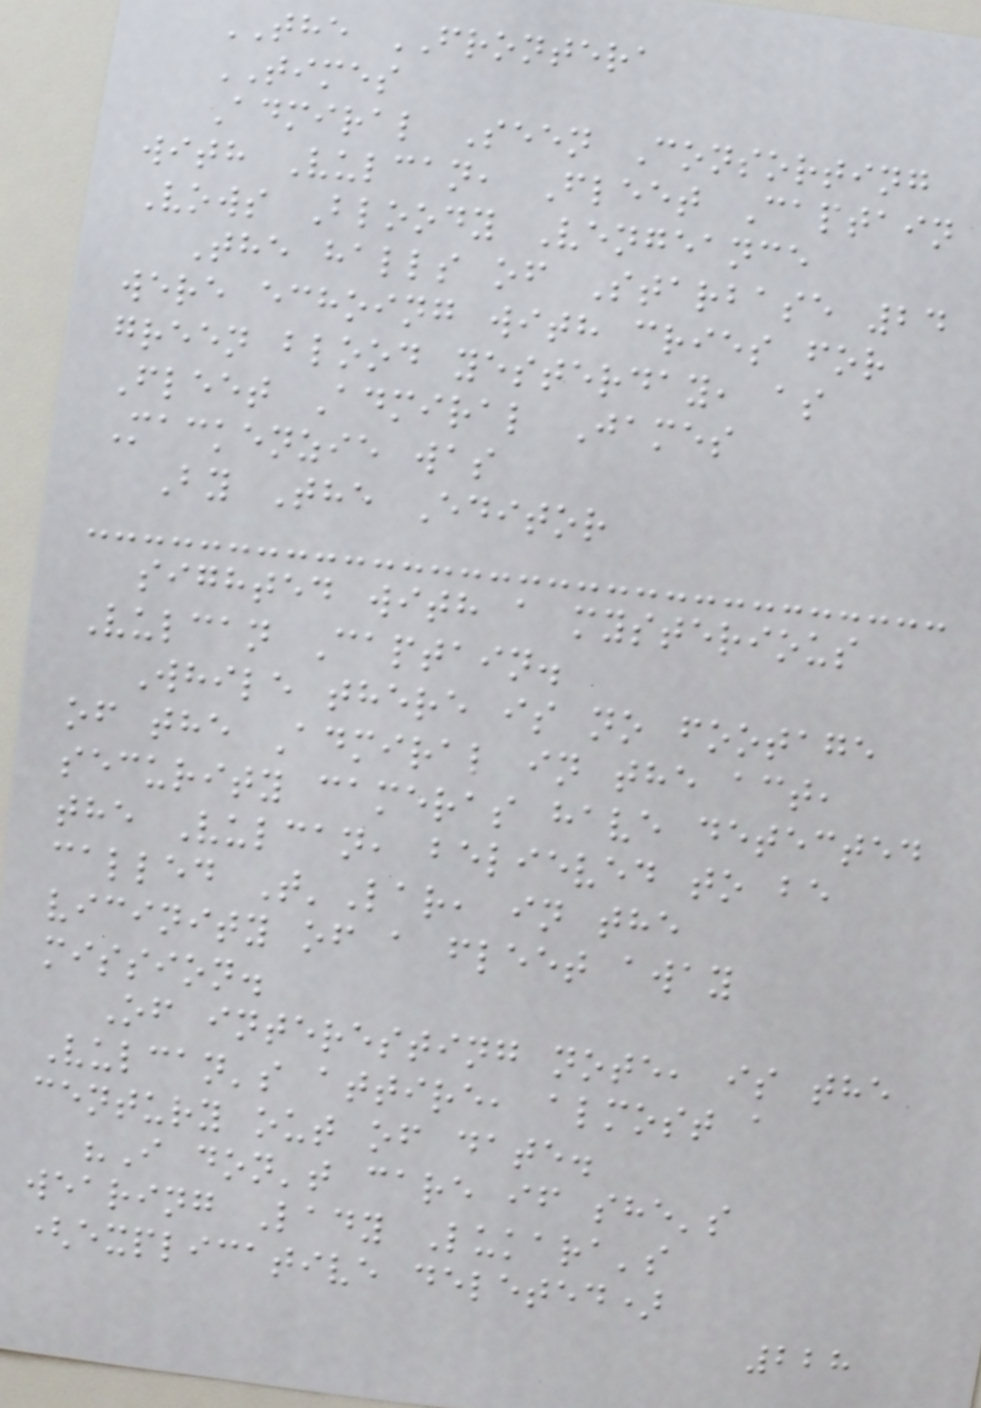THE FRONTERA
TIMES
Admiral Seen Consorting
with Vulcan, Fleet Captain
Vows Bloody Vengeance
The halls of Starbase 24
were echoing with cries for
green blood yesterday, as
Fleet Admiral James
Mackenzie was
By The Editor
sighted with a mysterious
Vulcan Captain.
While there is no footage
of the Admiral in the act,
security cameras have detected
the Vulcan, believed to be
called T'Lar, in the
vicinity of a fleet away
mission.
Of interesting note, is the
Vulcan's attire, almost a
century out of date.
"I don't care if she's
wearing Lady Lukara's
(explicative deleted)
228
